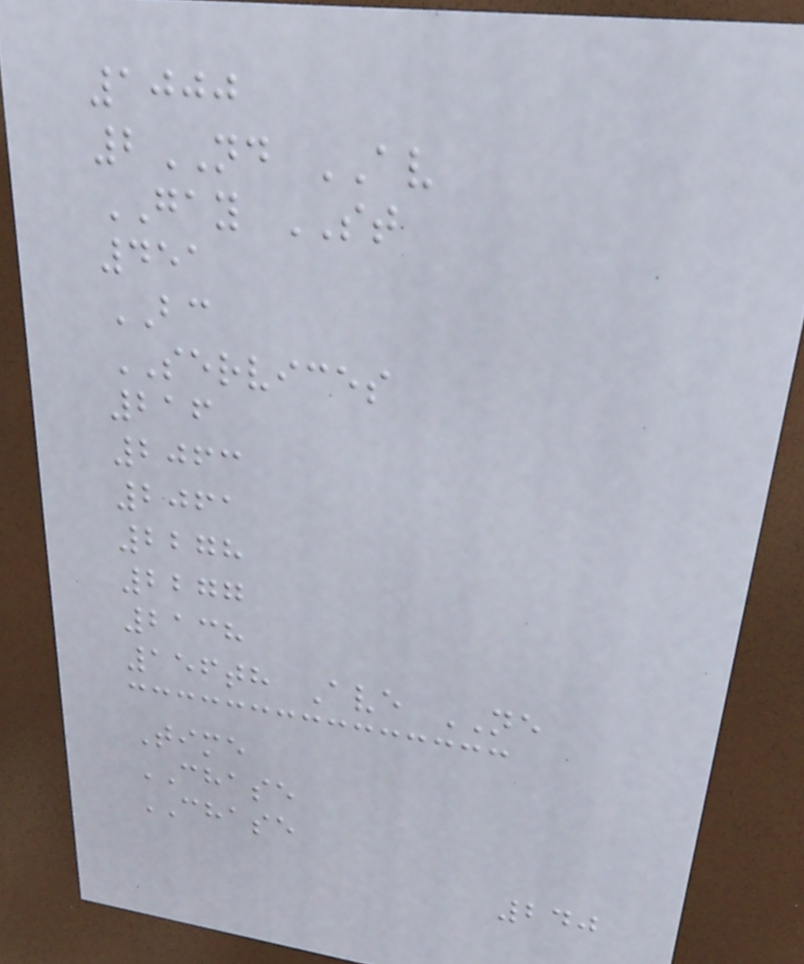1000
2ND AV
GAY ST
451
BC
SERVICES
216
2063
2061
2278
2277
2138
156th Ave NE
Time
CHASE
CHASE
240
